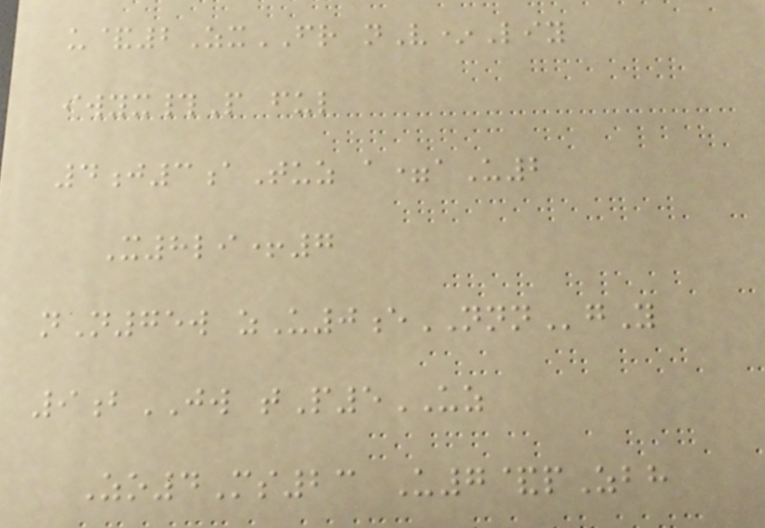u&2ZxFR nV*Liy
iwyx#P ful
4j3aTuz a=aU2
X8li+7
nN75w zU0eNNNgY
9bJW tP5UZ
Zo4Ms23 U7&pZbh
